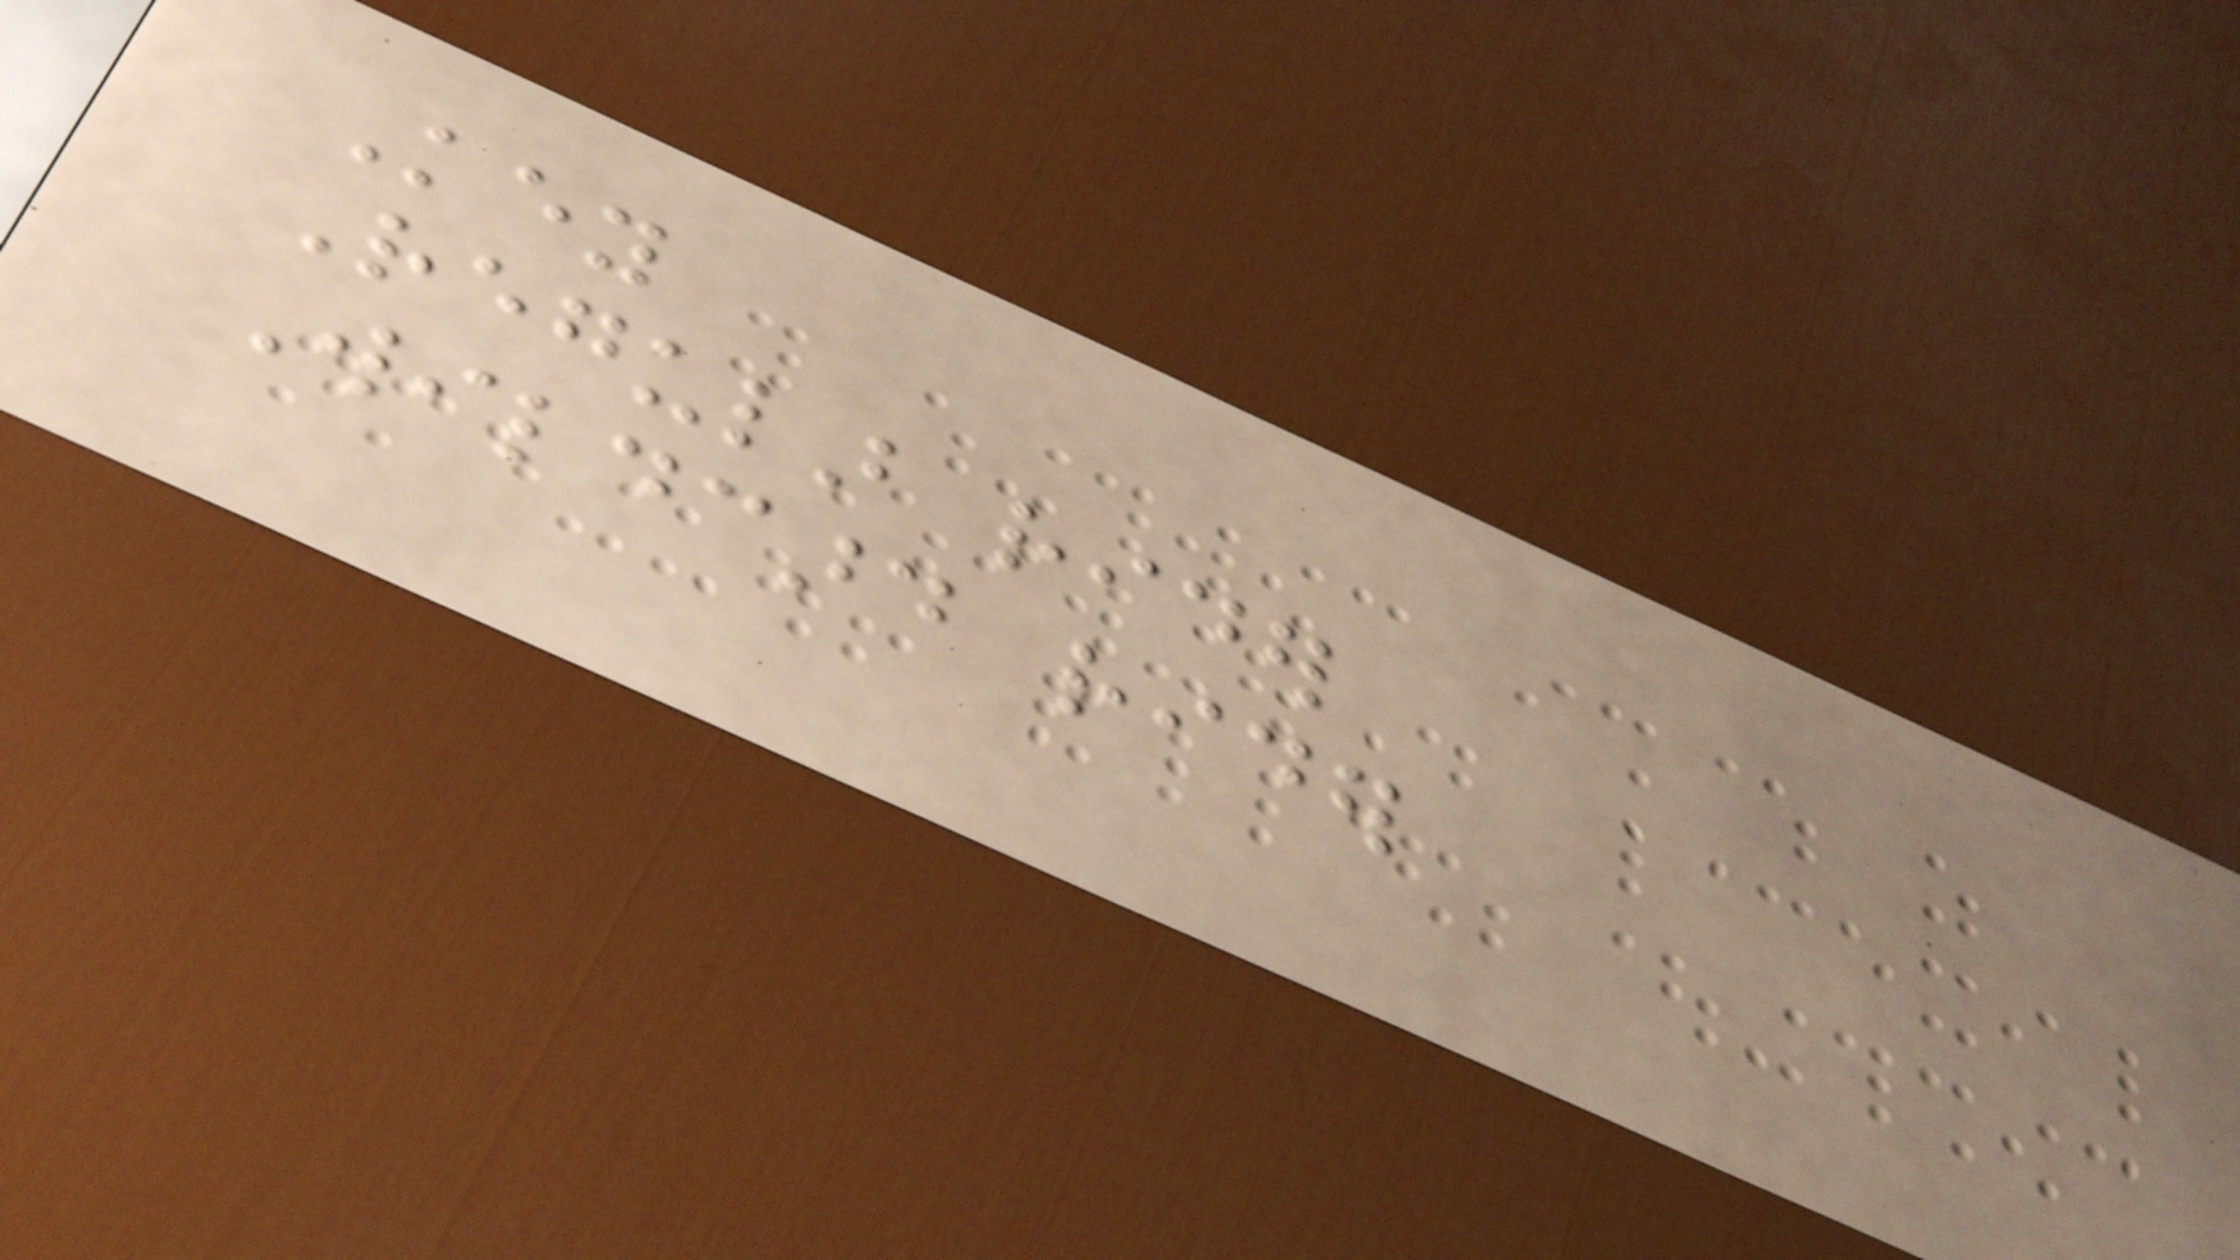Key
Regular rider
Wildcard rider
